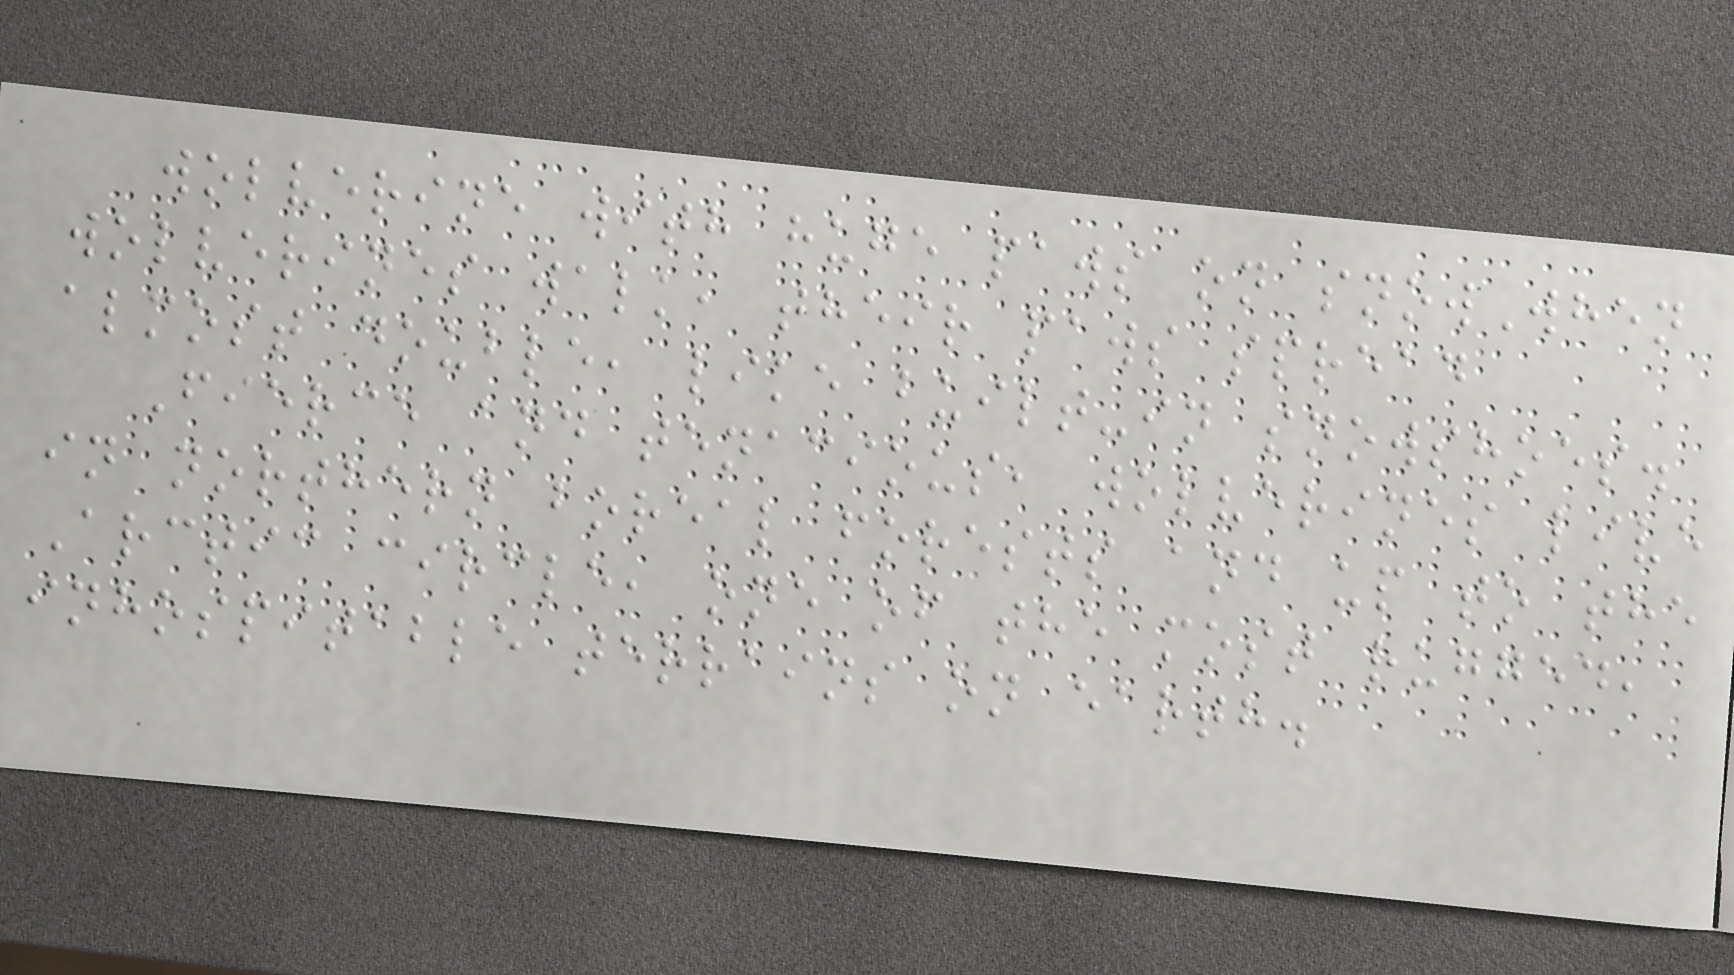wolverine with huge paws on snowWhen
wolverines walk, their paws spread
almost double, like built-in snowshoes.
Fierce and tenacious, wolverines live
in northern boreal forests and up to the
Arctic circle, one of the most rugged,
inhospitable terrains on earth.
